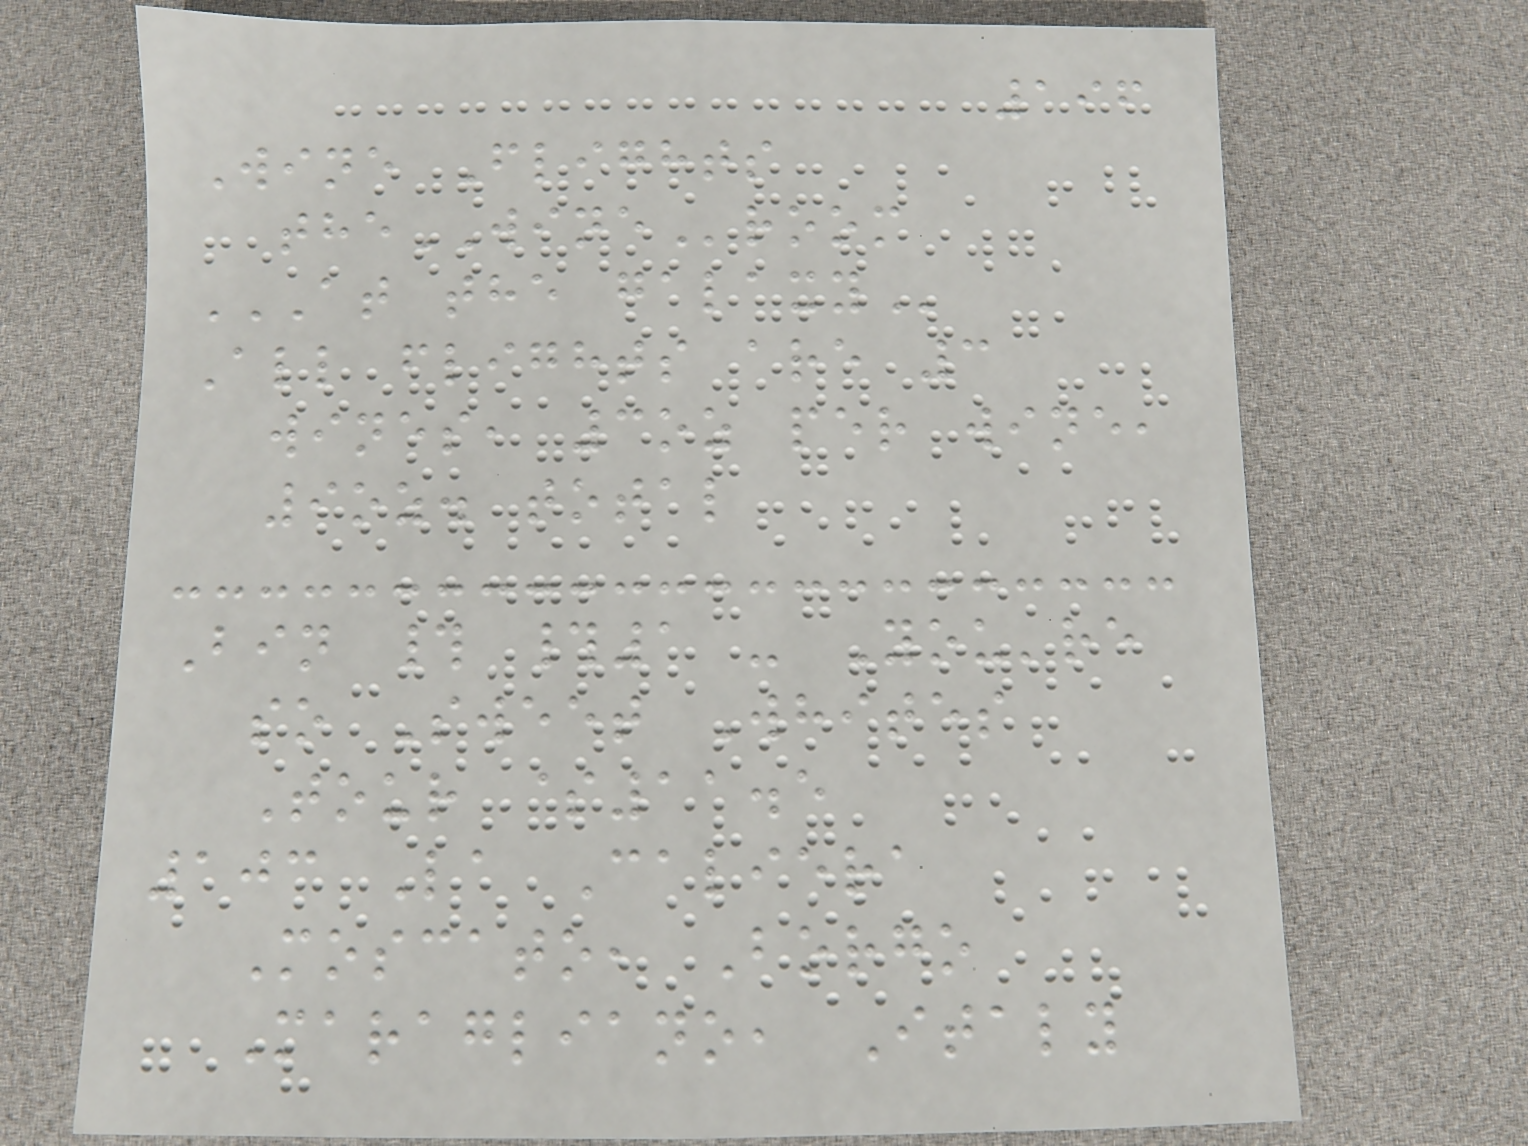196
Wine Flights
theWINEroom
AT THE GALAXY
All flights are 3
wines, 3oz per wine,
9oz. total
Bin # #1 - You're
so Sweet Whites
Tour $11.5
103 La Caliera
Moscato, Borgo
Maragliano, Italy
